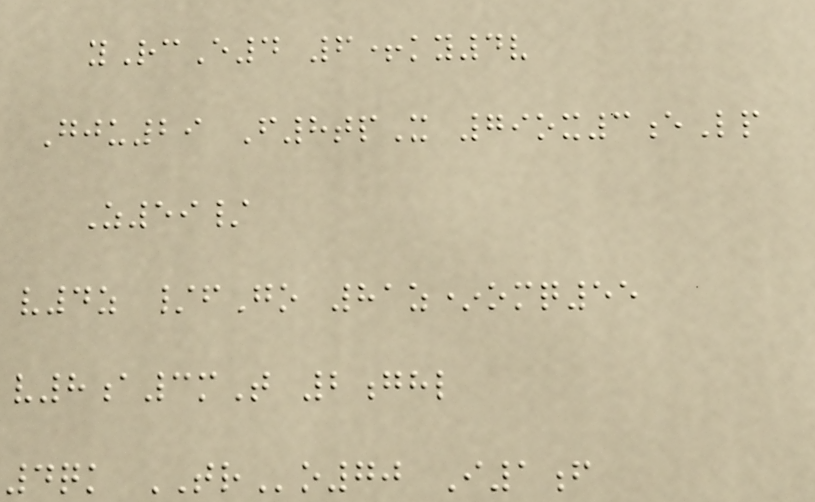yRcE4 6+ky4v
Gju29 F8tpX 79ox3eLp
Z59/
v4z /fGo 81z*omq55
v8a3mT 2ghl
4qk TRo70 I1f
